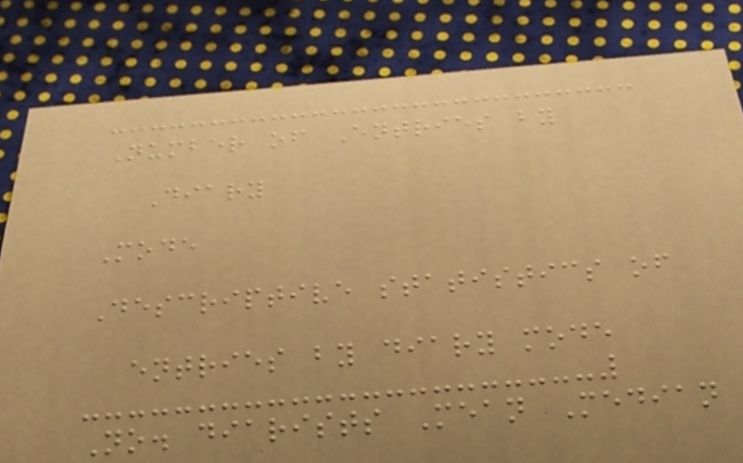Number of Entries by
Diary
Mode
Descriptive statistics of
entries by diary mode
No. diarists Mean Median
